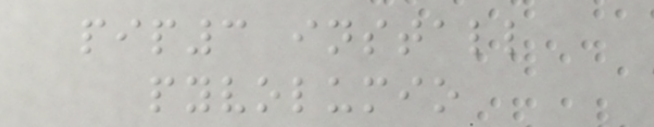pip3 install
pyvolumio
